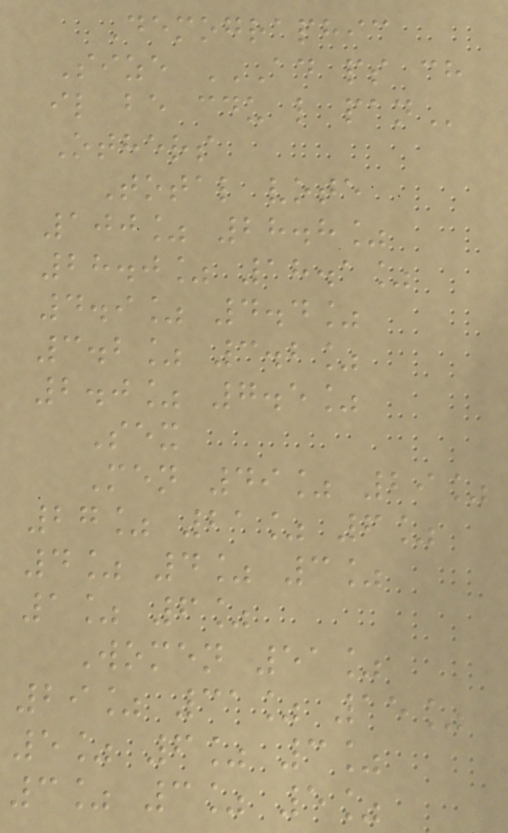Demographic
Size AD PS CH
IL BE CDU L PAN
Others
Total vote
100% 28.8%
28.0% 18.1%
4.9% 4.4%
3.2% 3.2%
2.0% 7.5%
Sex
Men 49% 29%
27% 21% 6%
4% 4% 3%
1% 6%
Women 51%
29% 31% 15%
5% 6% 3%
3% 3% 5%
